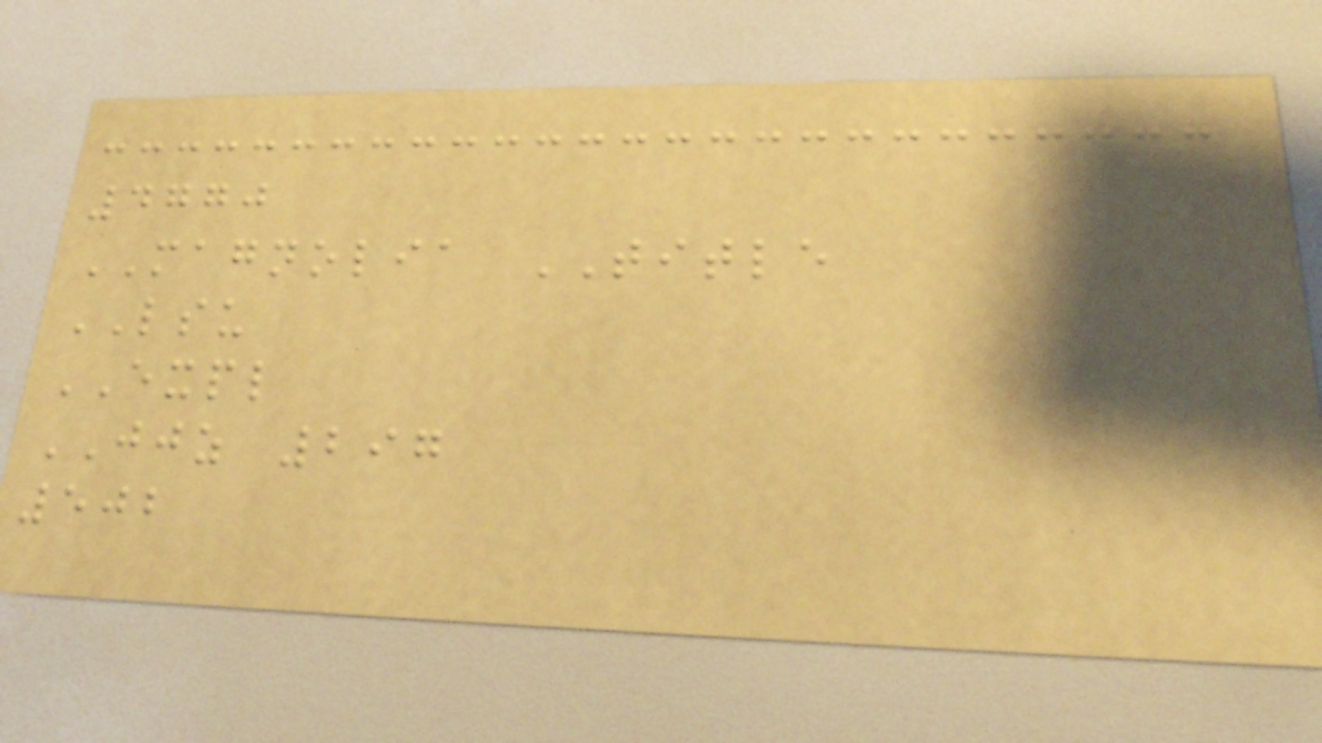4770
MAGNOLIA TITLE
LSU
EXPL
JJZ 297
502
